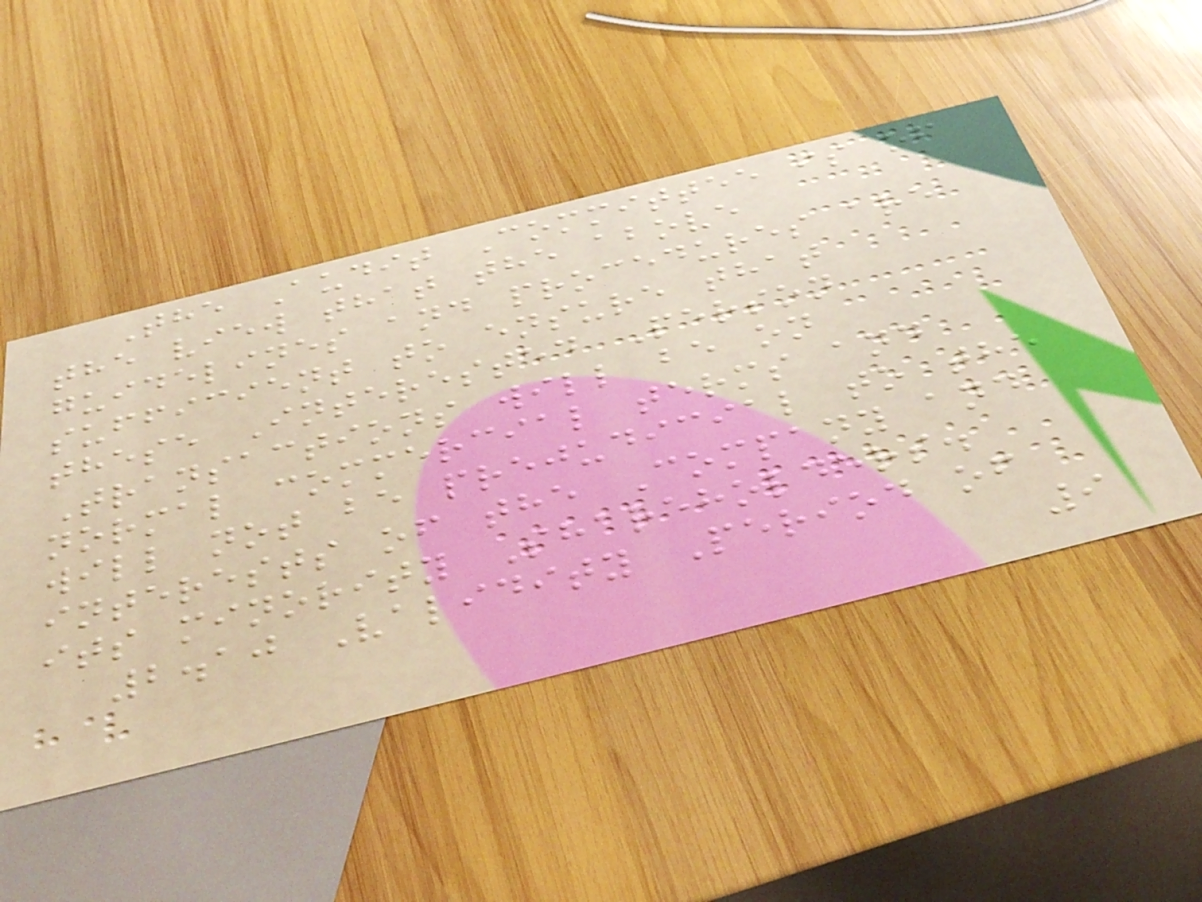The Audit Committee is of
the view that the above
guidelines and procedures are
sufficient to ensure that
these Interested Person
Transactions will be on
normal commercial terms and
will not be prejudicial to the
interests of the Company and
its minority Shareholders.
2.10 Validity Period of
9
